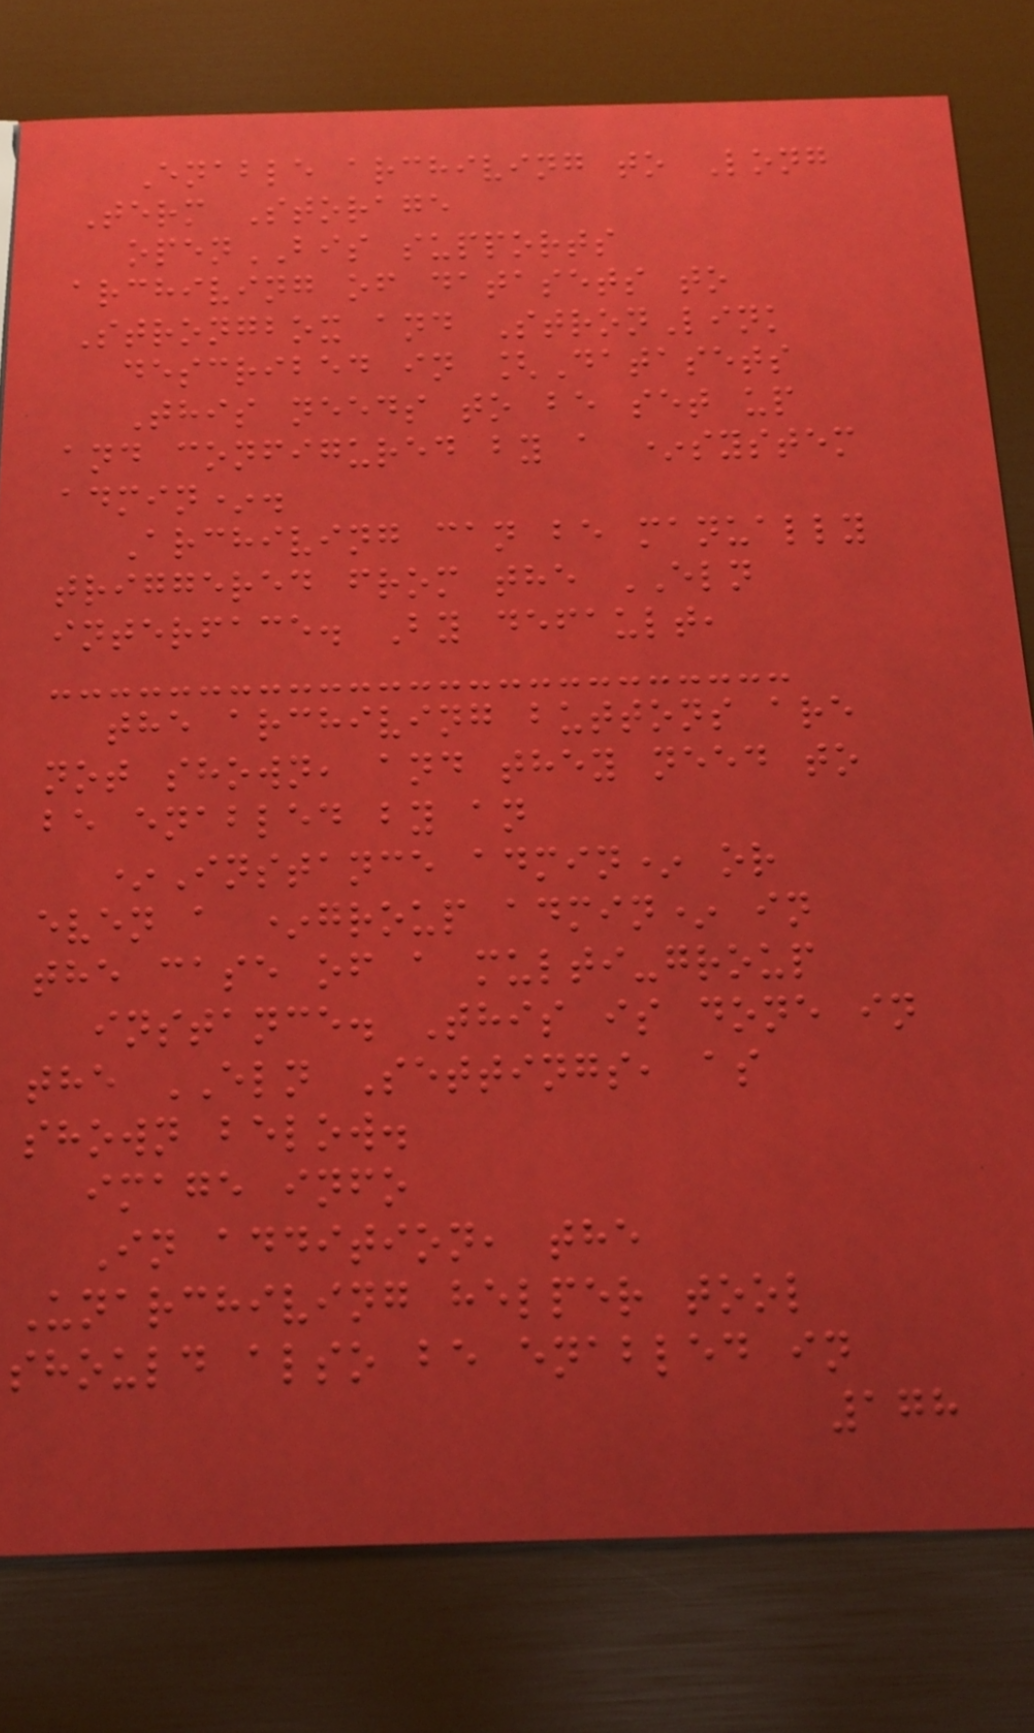Enable archiving to Long
Term Storage
openBIS supports
archiving of datasets to
Strongbox and StronLink
described in [Datasets
This needs to be set up
and configured by a *system
admin*.
Archiving can be manually
triggered from the ELN
interface. By default,
the archiving buttons are
not shown, and they need to
be enabled by an
*Instance admin* or
even a *group admin* in
the case of a multi-group
instance. This is done in
the ELN Settings, as
shown below.
image info
In addition, the
Unarchiving helper tool
should also be enabled in
178
